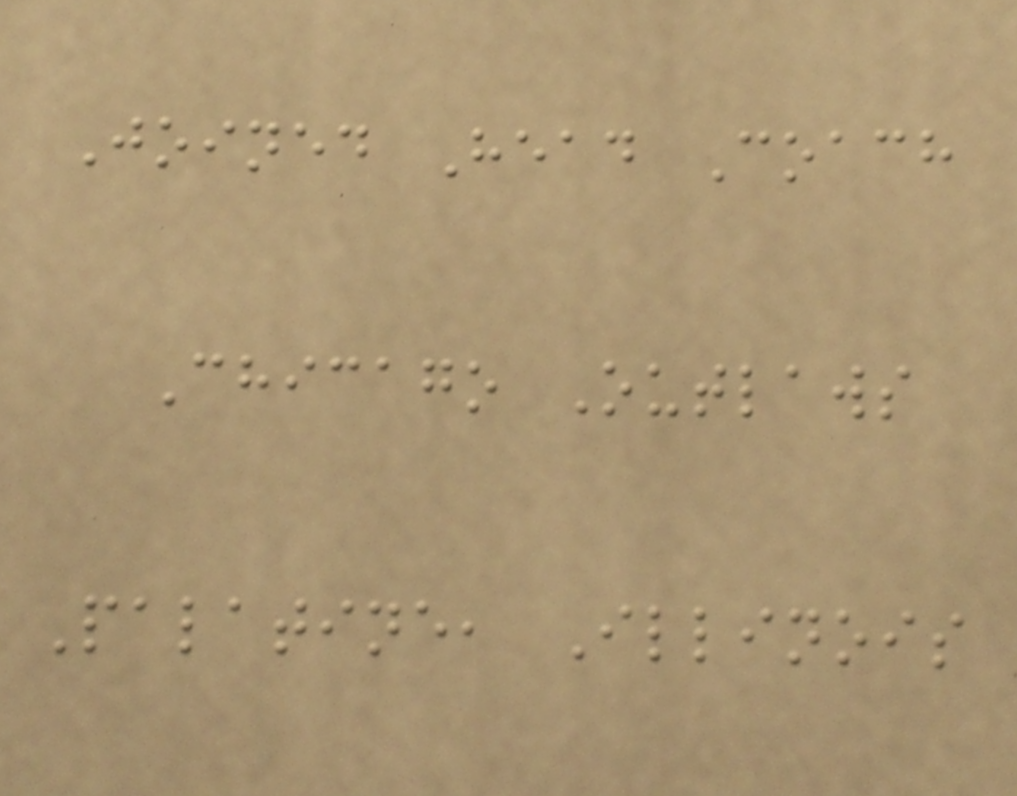Joined Head Coach
Chicago Outlaws
Palatine, Illinois
